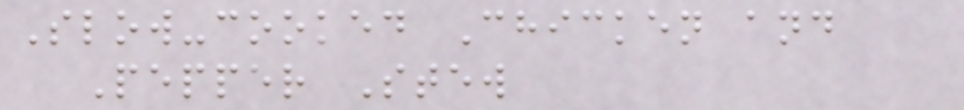Slow-cooked Chicken and
Pepper Stew
